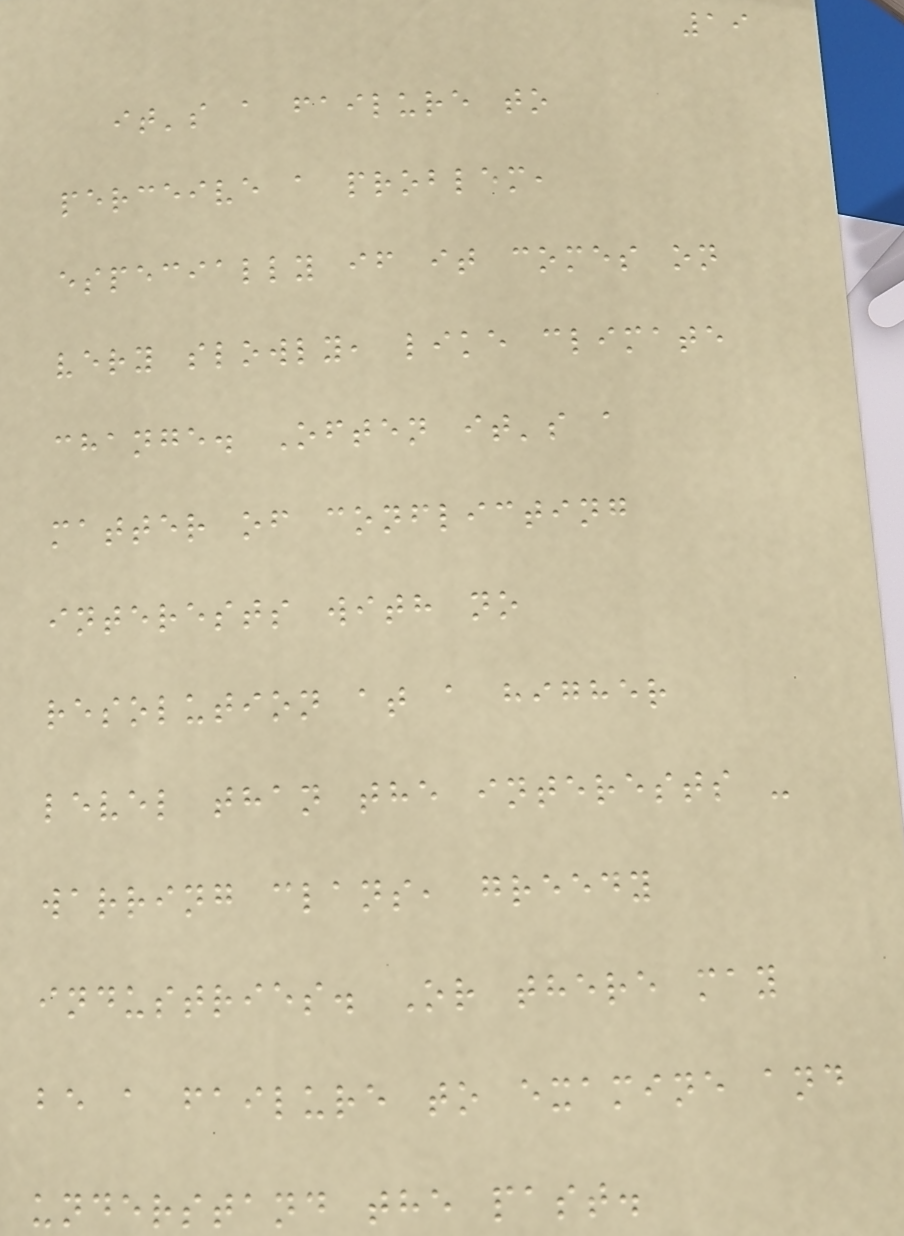19
it's a failure to
perceive a problem,
especially if it comes on
very slowly, like climate
change. Often it's a
matter of conflicting
interests with no
resolution at a higher
level than the interests -
warring clans, greedy
industries. Or there may
be a failure to examine and
understand the past.
